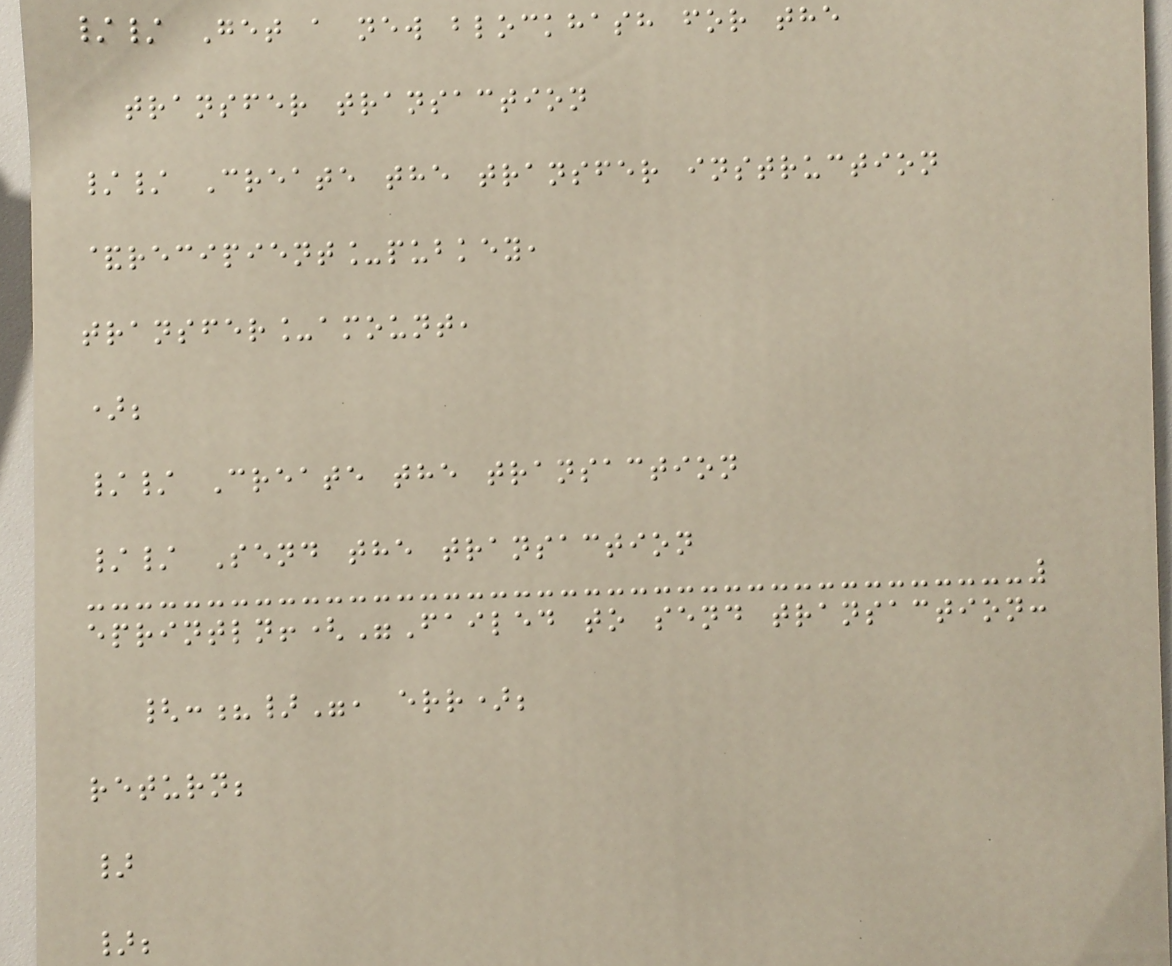// Get a new blockhash for the
transfer transaction
// Create the transfer instruction
&recipient_pubkey,
transfer_amount,
);
// Create the transaction
// Send the transaction
eprintln!("Failed to send transaction:
{:?}", err);
return;
}
};
